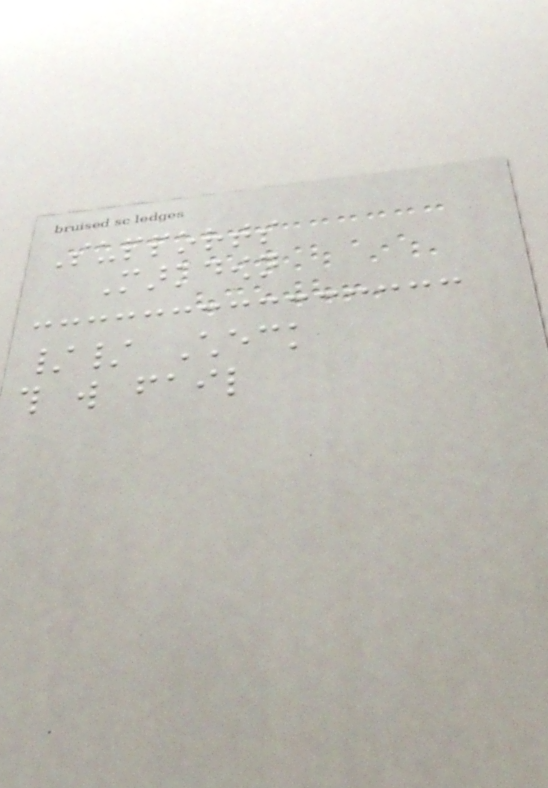Supports
Markdown
// Check
this will fail
